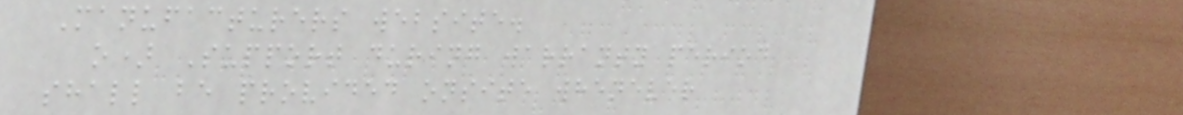Manufacturers website.
o) Support during warranty period
shall be provided onsite whenever
